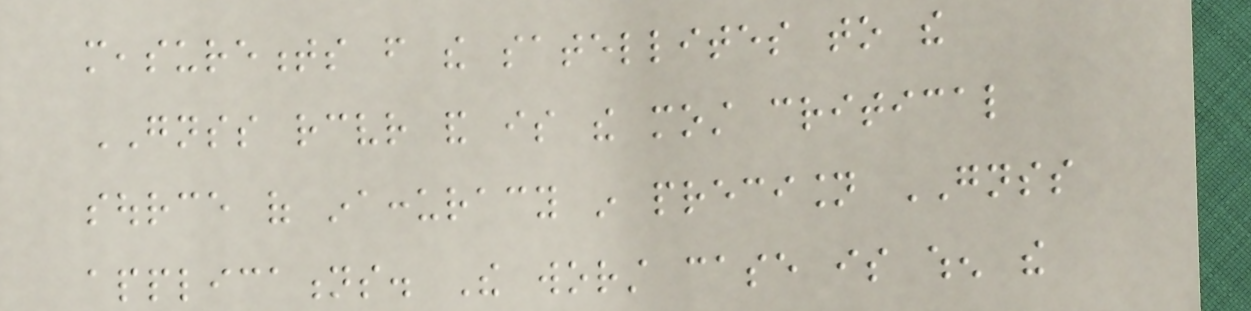measurements from the satellites to the
GNSS receiver and is the most critical
source of inaccuracy in precision GNSS
applications. The worst case is when the
